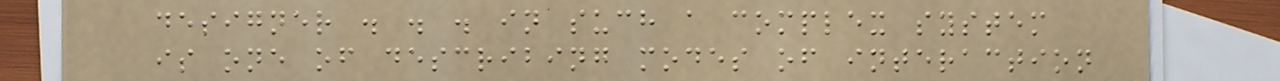designer . . . in such a complex system
is one of describing modes of interaction
